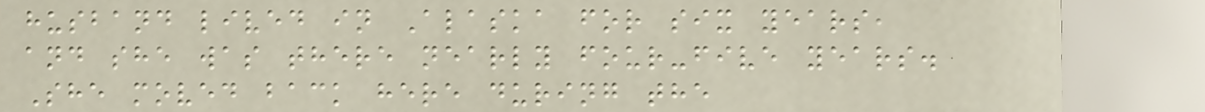husband lived in Alaska for six years,
and she was there nearly four-five years.
She moved back here during the
